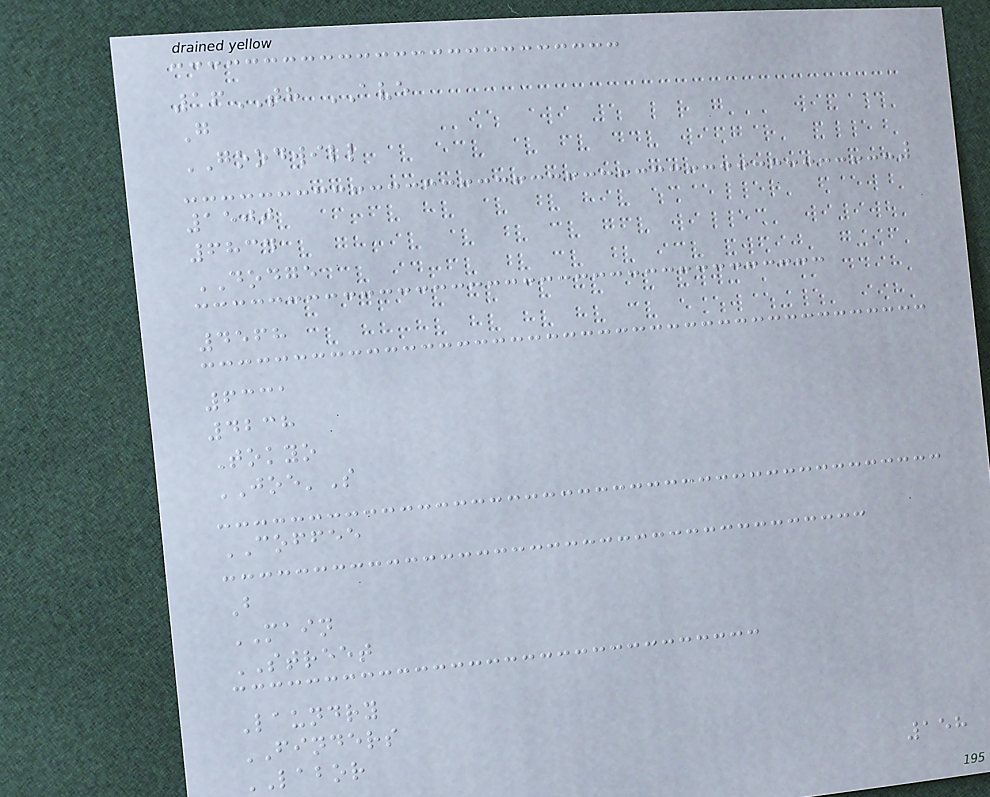16TH AVE
G
GOODWILL
1500
6834
DODGE
4568
6331
4238
Tokyo
JOE'S
COFFEE
B
MAIN
STREET
Laundry
FINDERS
LABOR
158
